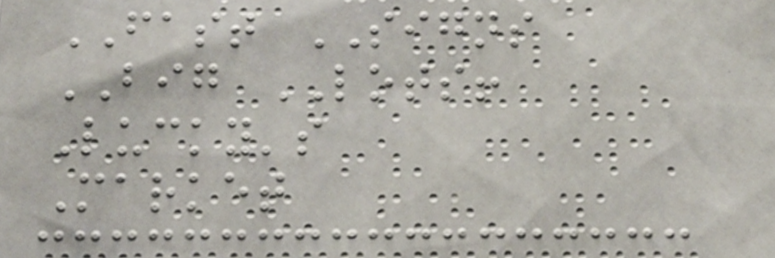FAST SIGNS
BIG LOTS!
Lucky's
Market
